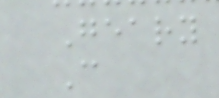Geary
C
